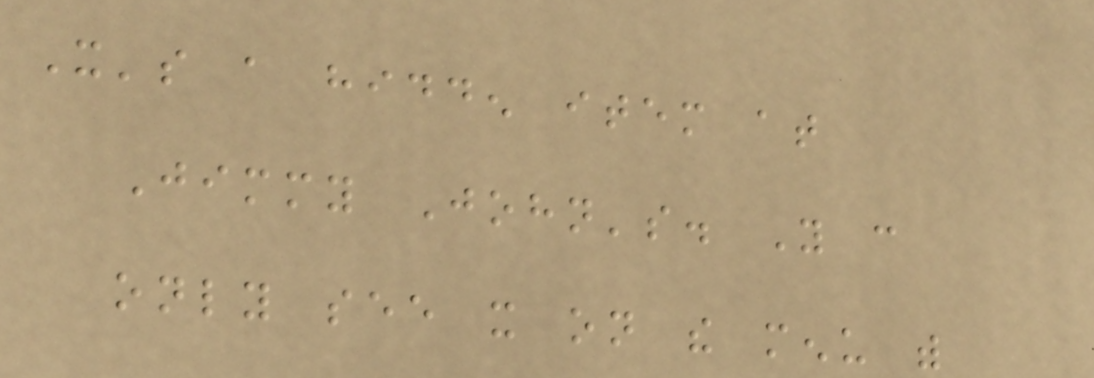It's a hidden item at
Jimmy John's. You can
only see it on the menu with
